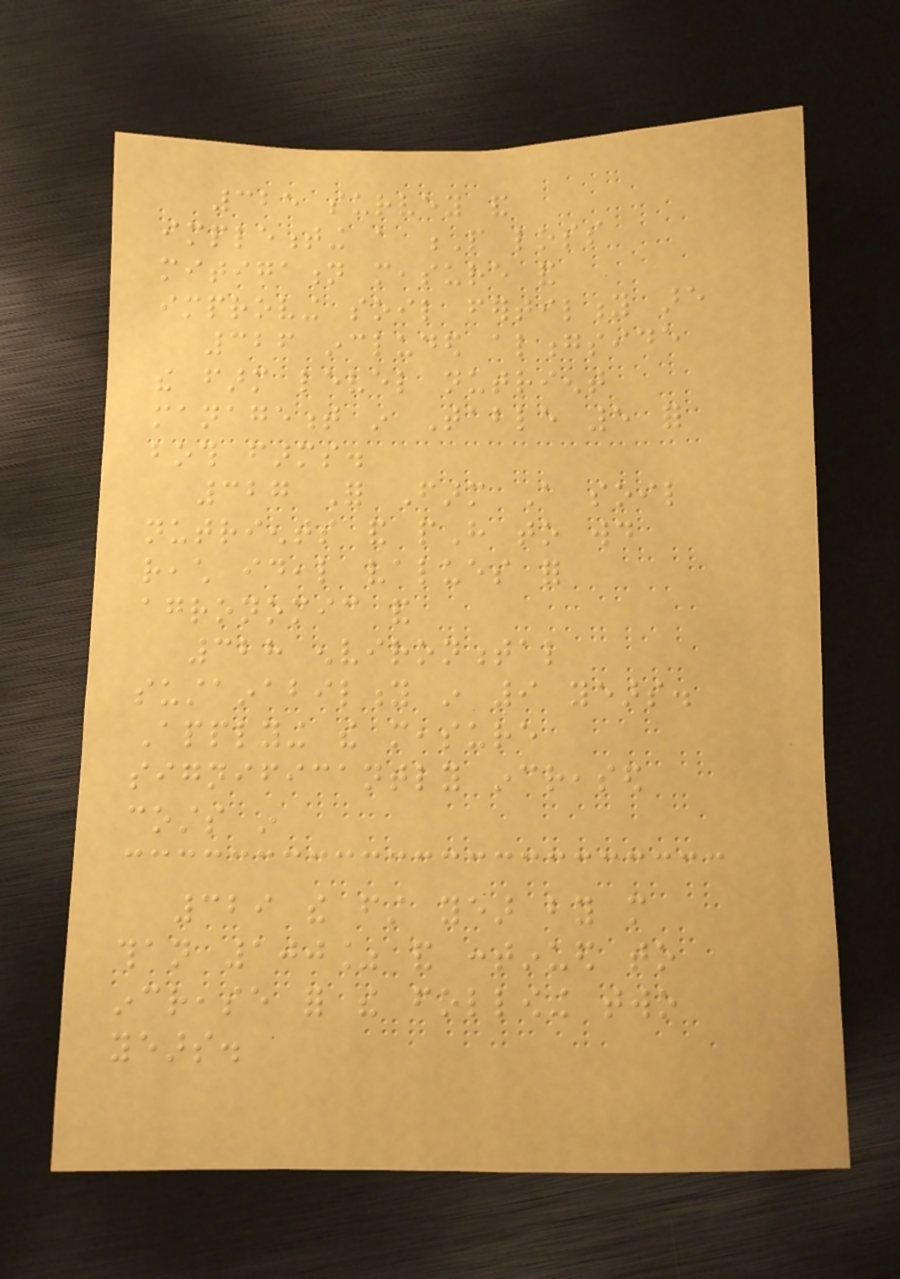325 survey and
implementing a P loss
mitigation measure and
improving soil fertility are
326 included alongside
the farm level nutrient
management in Table 5 for
both farms.
327 For Farm A soil
nutrients and pH to would
reach ideal values for
agronomic and
328 environmental
sustainability in 9 years.
Applying the measure
significantly increased
costs in
329 the first year by more
than 100% and continued to
increase for the following two
years.
